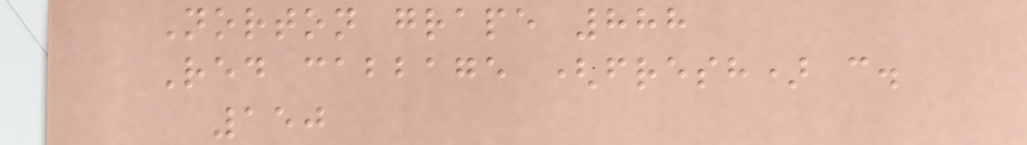Norton grape 888
Red cabbage (fresh) c.
150
